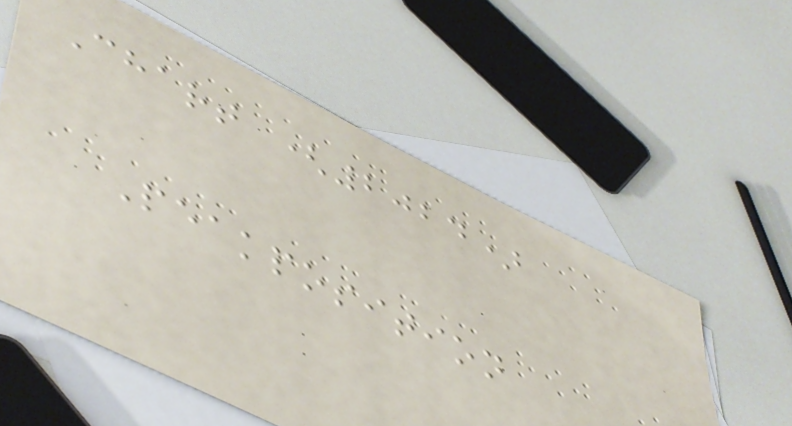Chart (2024)
Peakposition
